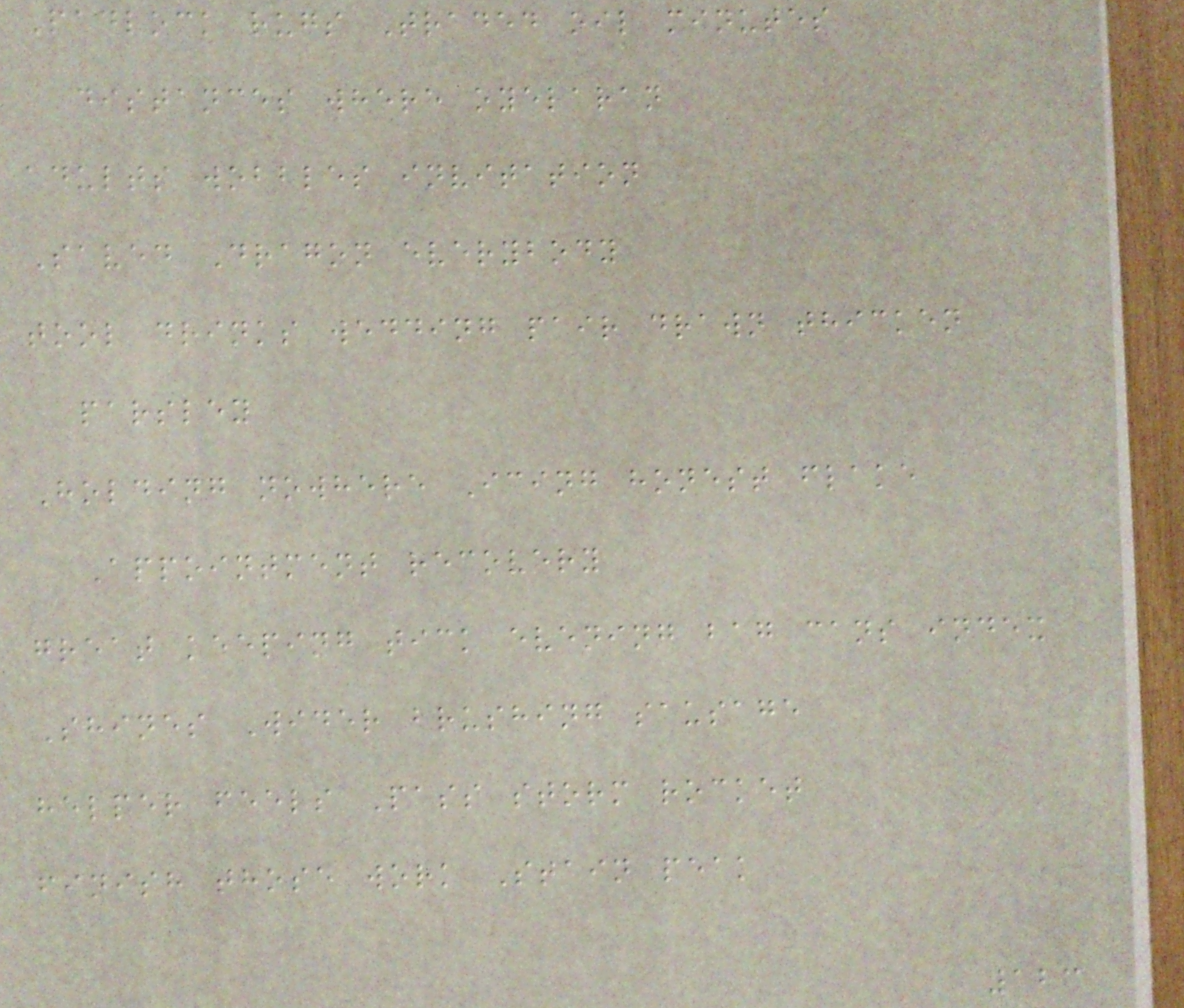Padlock rugs Traded oil minutes
distances where oyelaran
adults wobbles invitation
Saved Dragon everybody
tool drinks wedding pair drawn thicken
parsley
Holding nowhere Icing honest flake
Appointment recovery
great keeping tick evening bag cans index
Shines Wider brushing sausage
helper feels Pass storm rocket
finish those work Stain peak
123
